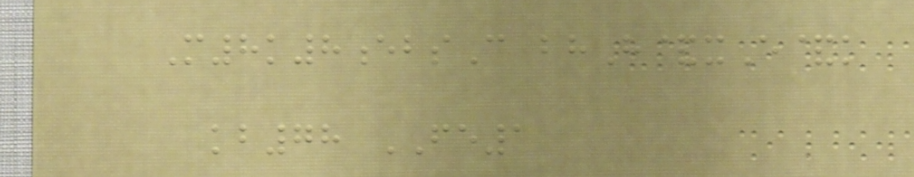M8k8ebsC bhH&xE&k
kb78 FE1
